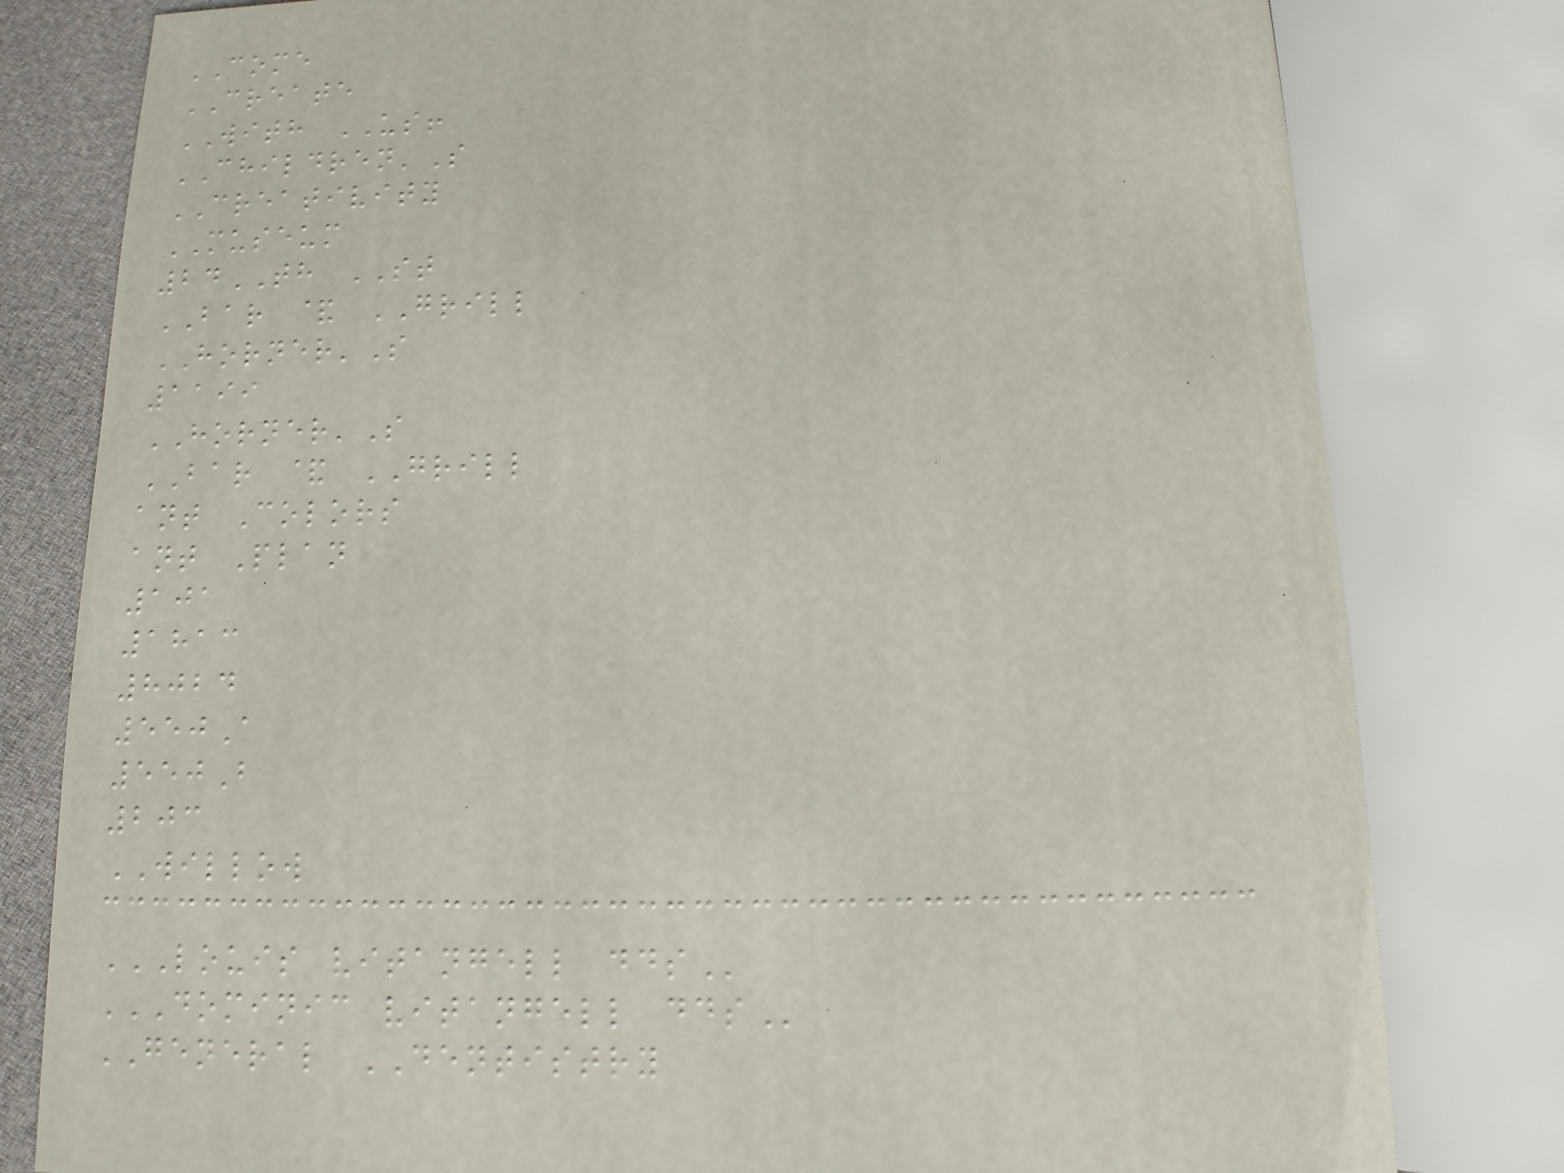COME
CREATE
WITH US!
CHILDREN'S
CREATIVITY
MUSEUM
24TH ST
BAR & GRILL
HORNER'S
1199
HORNER'S
BAR & GRILL
ant Colors
ant Plan
101
1813
8024
550A
550B
203
WILLOW
LOUIS VITANGELL DDS
DOMINIC VITANGELL DDS
GENERAL DENTISTRY
